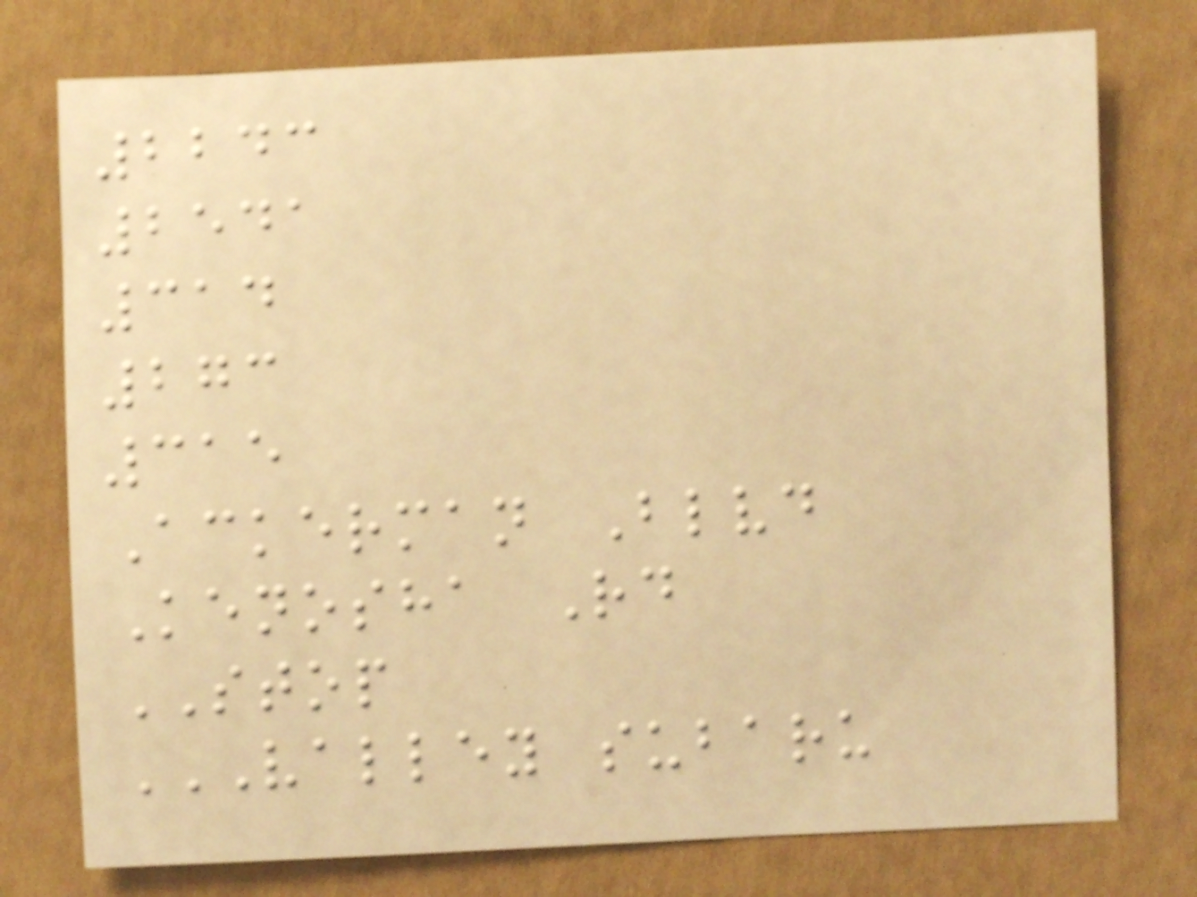2243
2541
314
273
315
Ackerman Blvd
Kenosha Rd
STOP
VALLEY SUBARU
